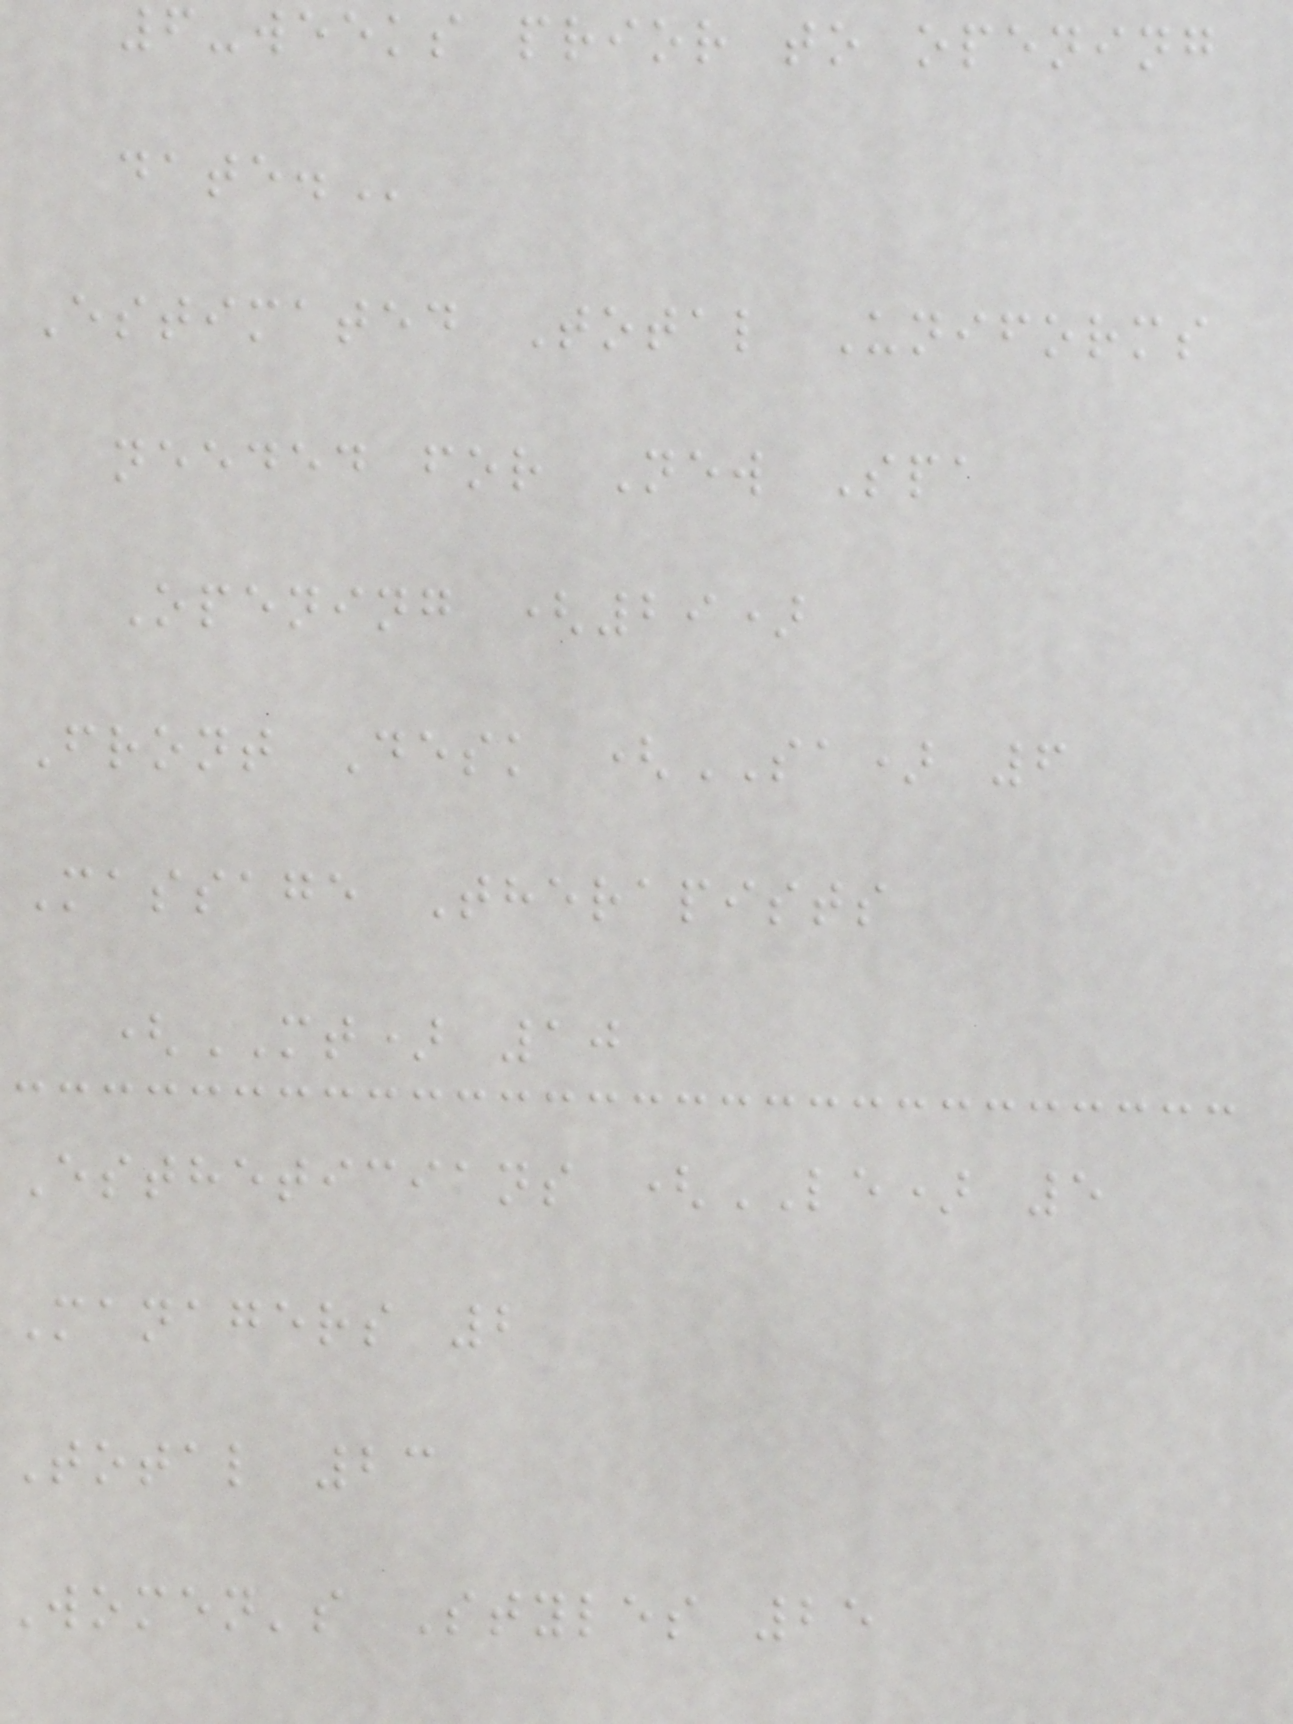6-weeks prior to opening
Estimated Total Uniforms
needed for New Spa
Opening (29)
Front Desk (SA) 6
Massage Therapists
(MT) 10
Estheticians (LE) 5
Managers 2
Total 23
Women's Styles 25
